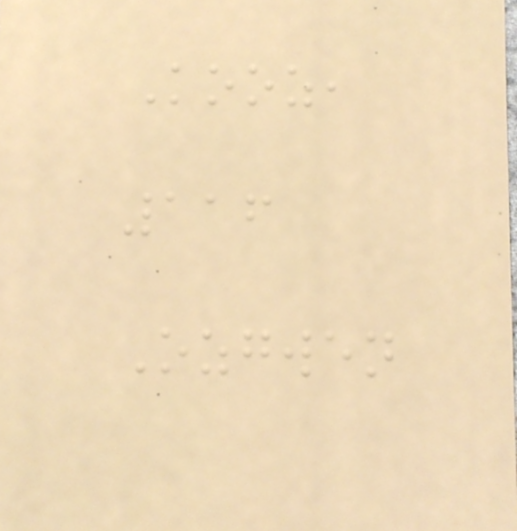Kooz,
116
Ozgwen
